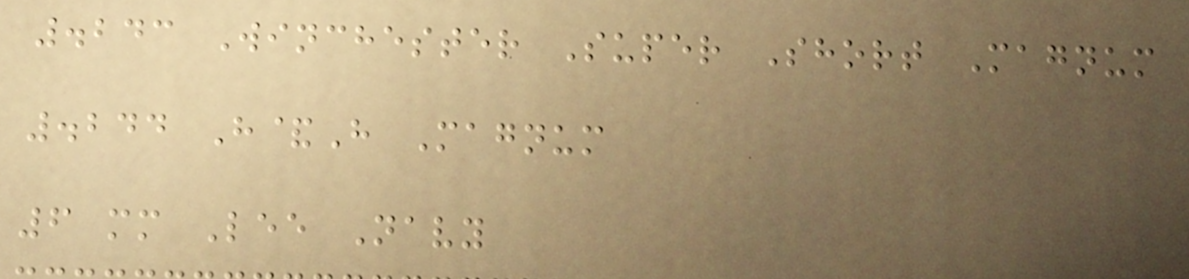.243 Winchester Super Short Magnum
.244 H&H Magnum
6 mm Lee Navy
